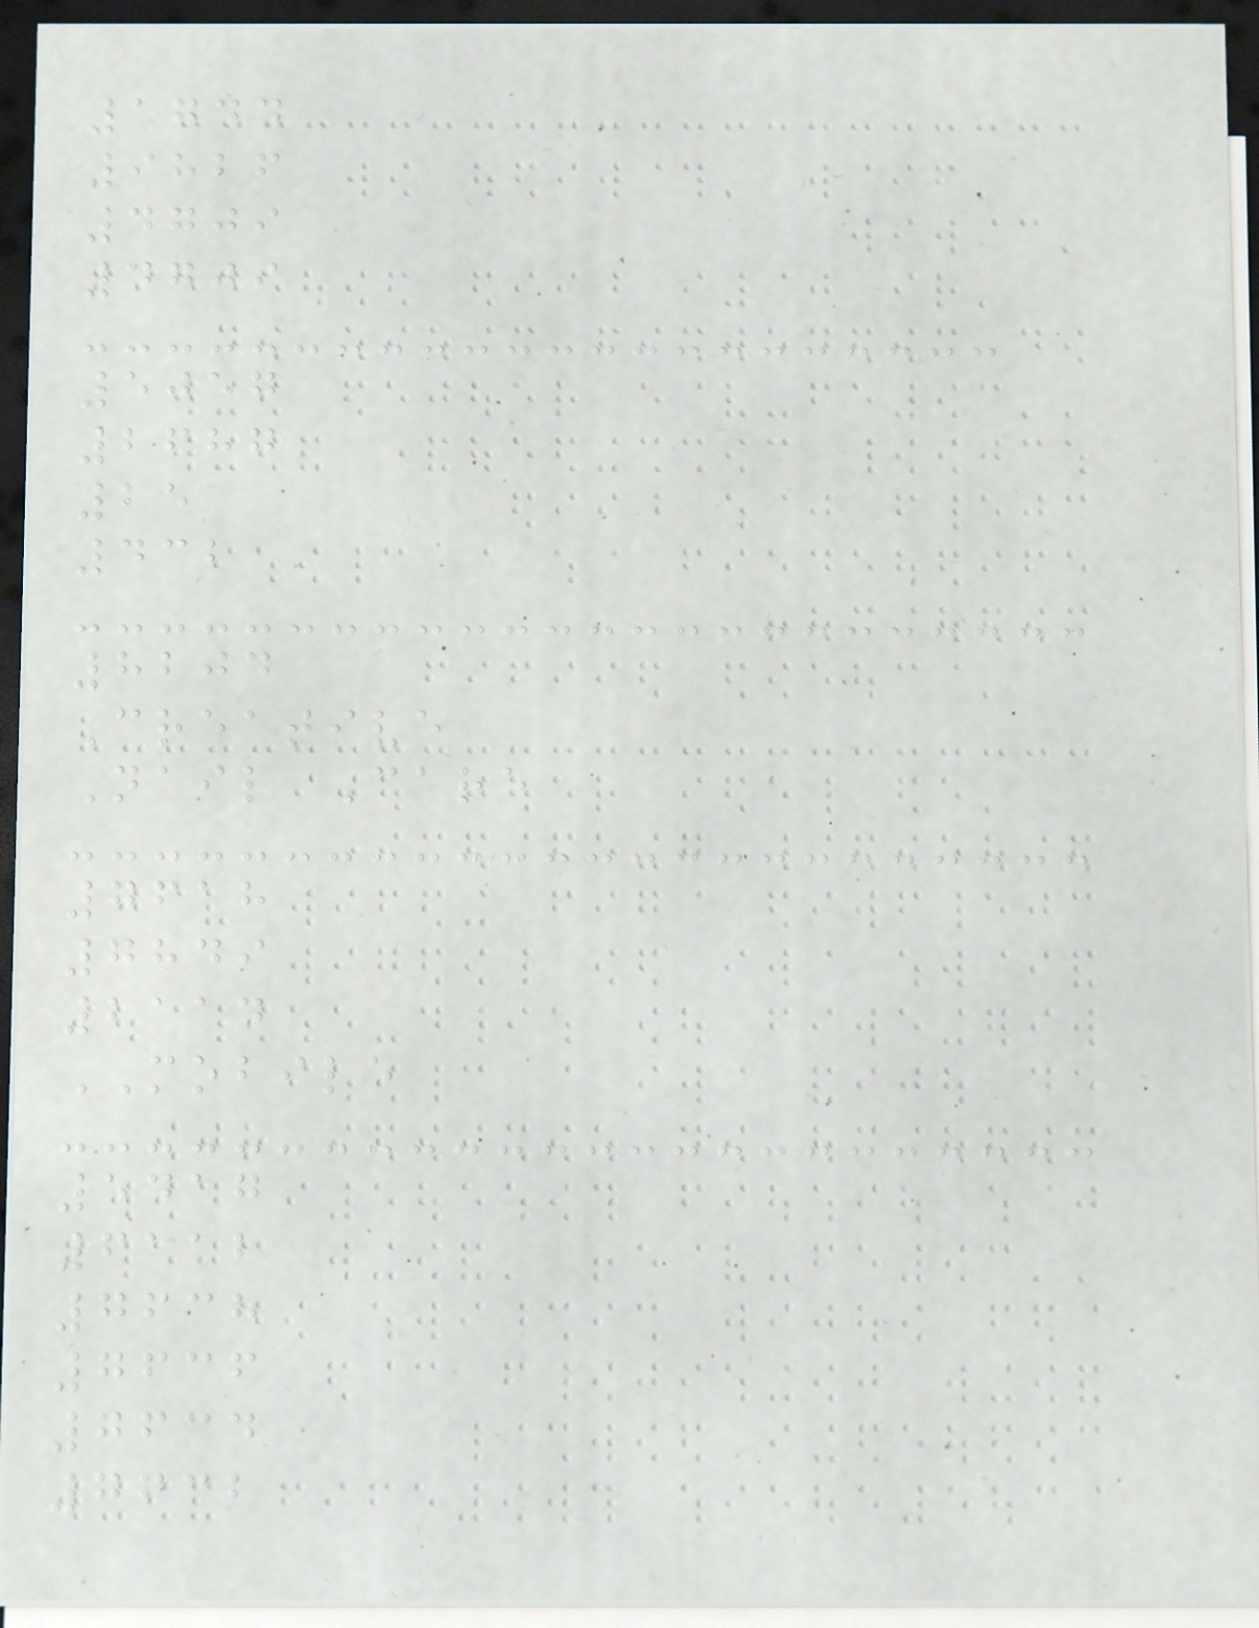1744
9826
4709
4709
5057
2687
25
432
8204
Creative
Nail Care
7618
7849
2114
MOBILE
5417
6112
7638
7636
7634
7632
